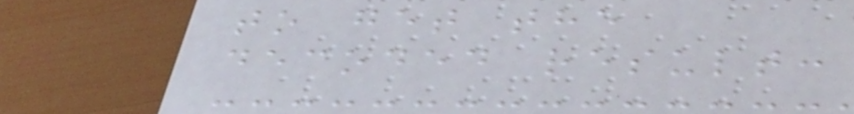to get the
decoded result:
